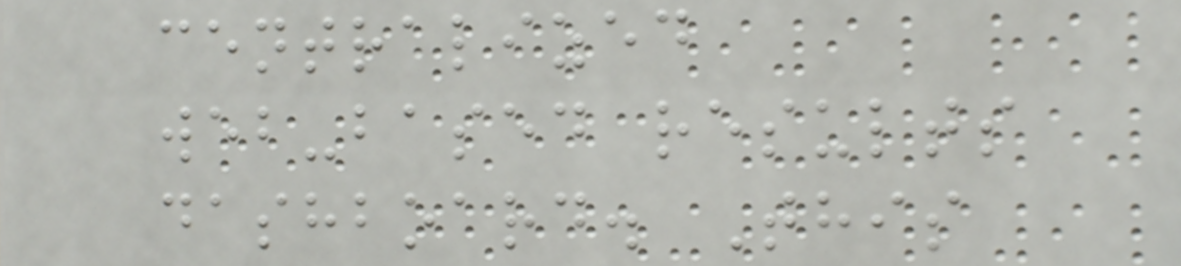centralized
web-based results
dashboard. This
